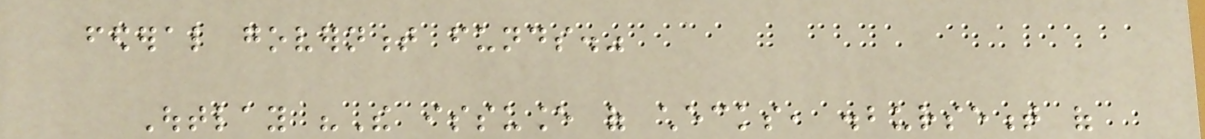federal government funds."
Outlay "The issuance of checks, disbursement of
